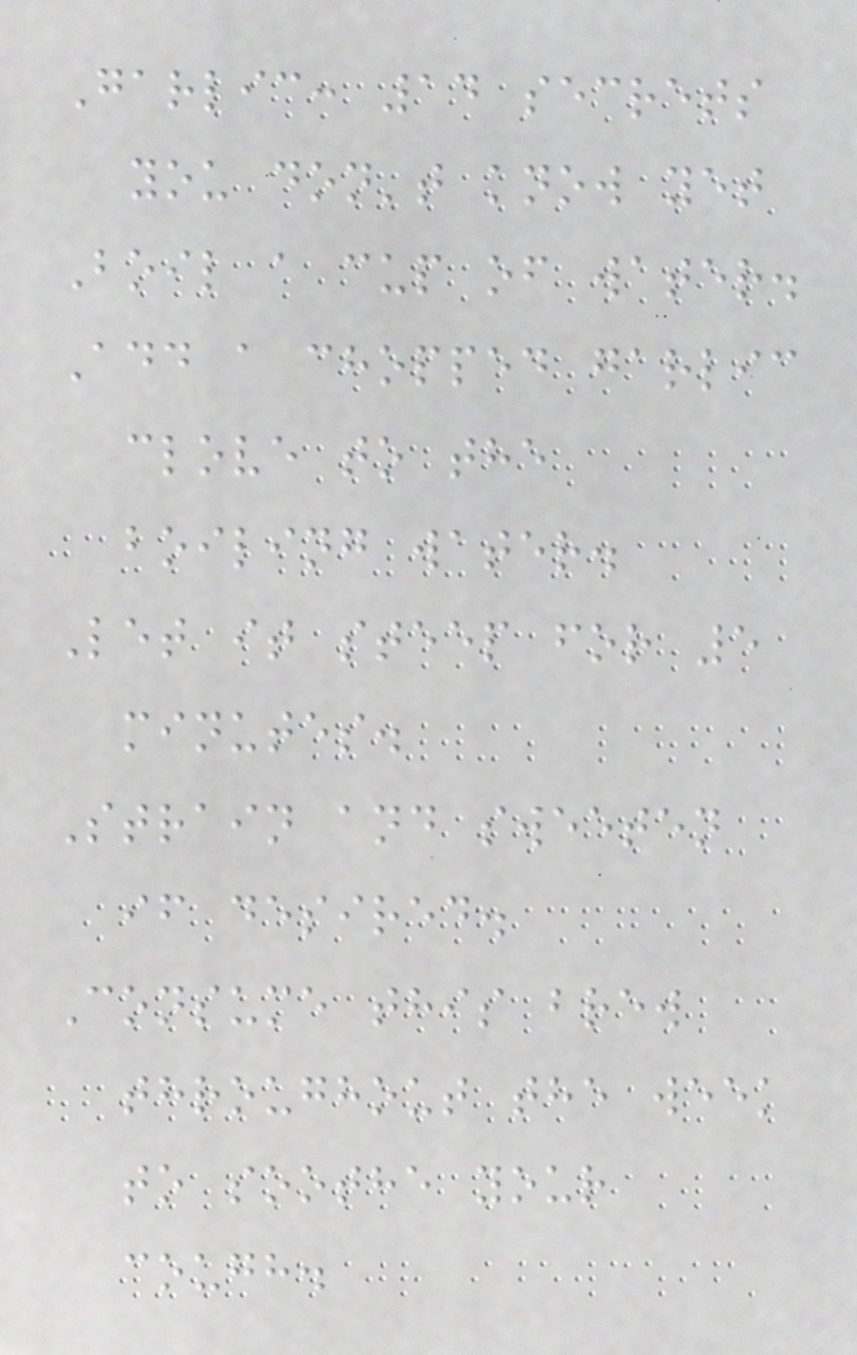Garlic: 14 secrets
you don't know yet
Boil a cup of water.
Add a chopped garlic
clove to the
boiling water.
Let it steep for 5
minutes.
Strain and sweeten
if desired.
Consume this brew
throughout the week
to soothe your
cough.
